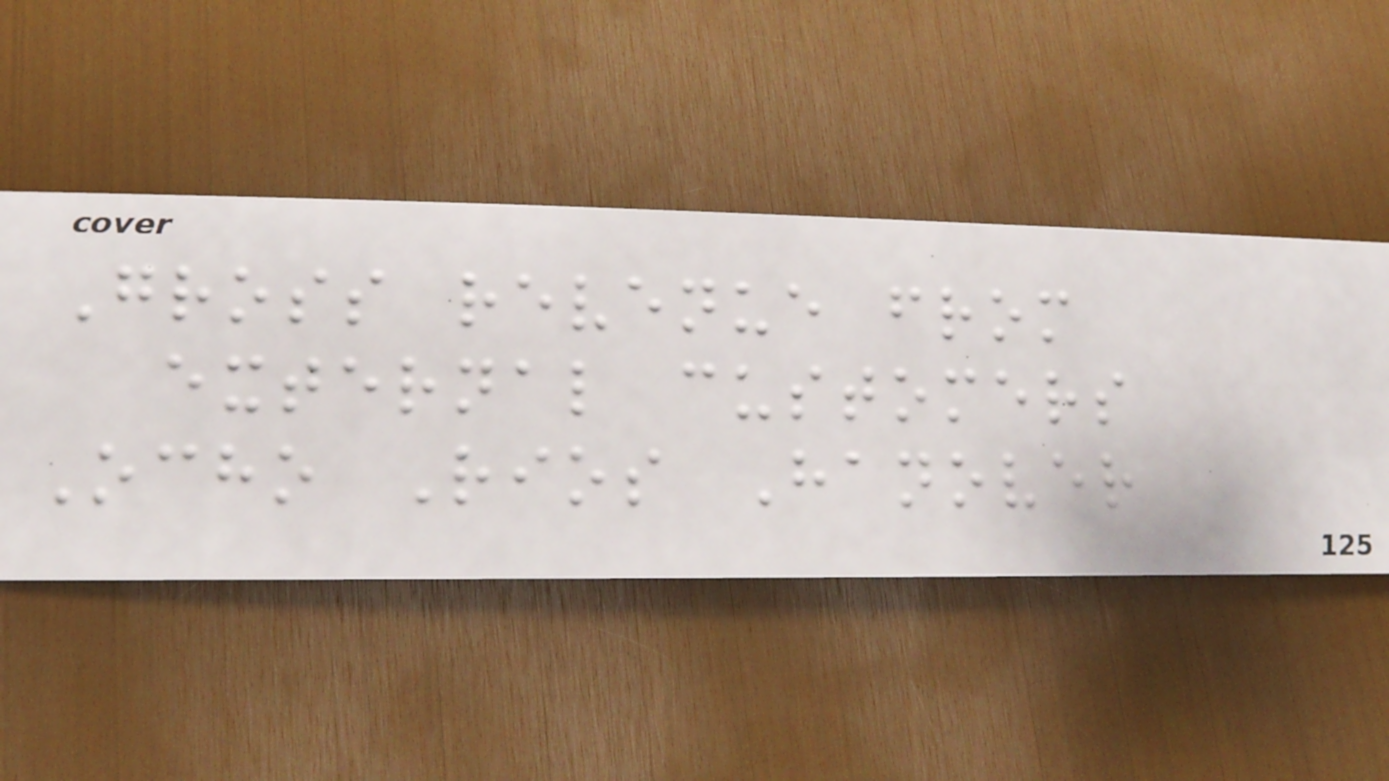Gross revenue from
external customers
Ocho Rios Hanover
